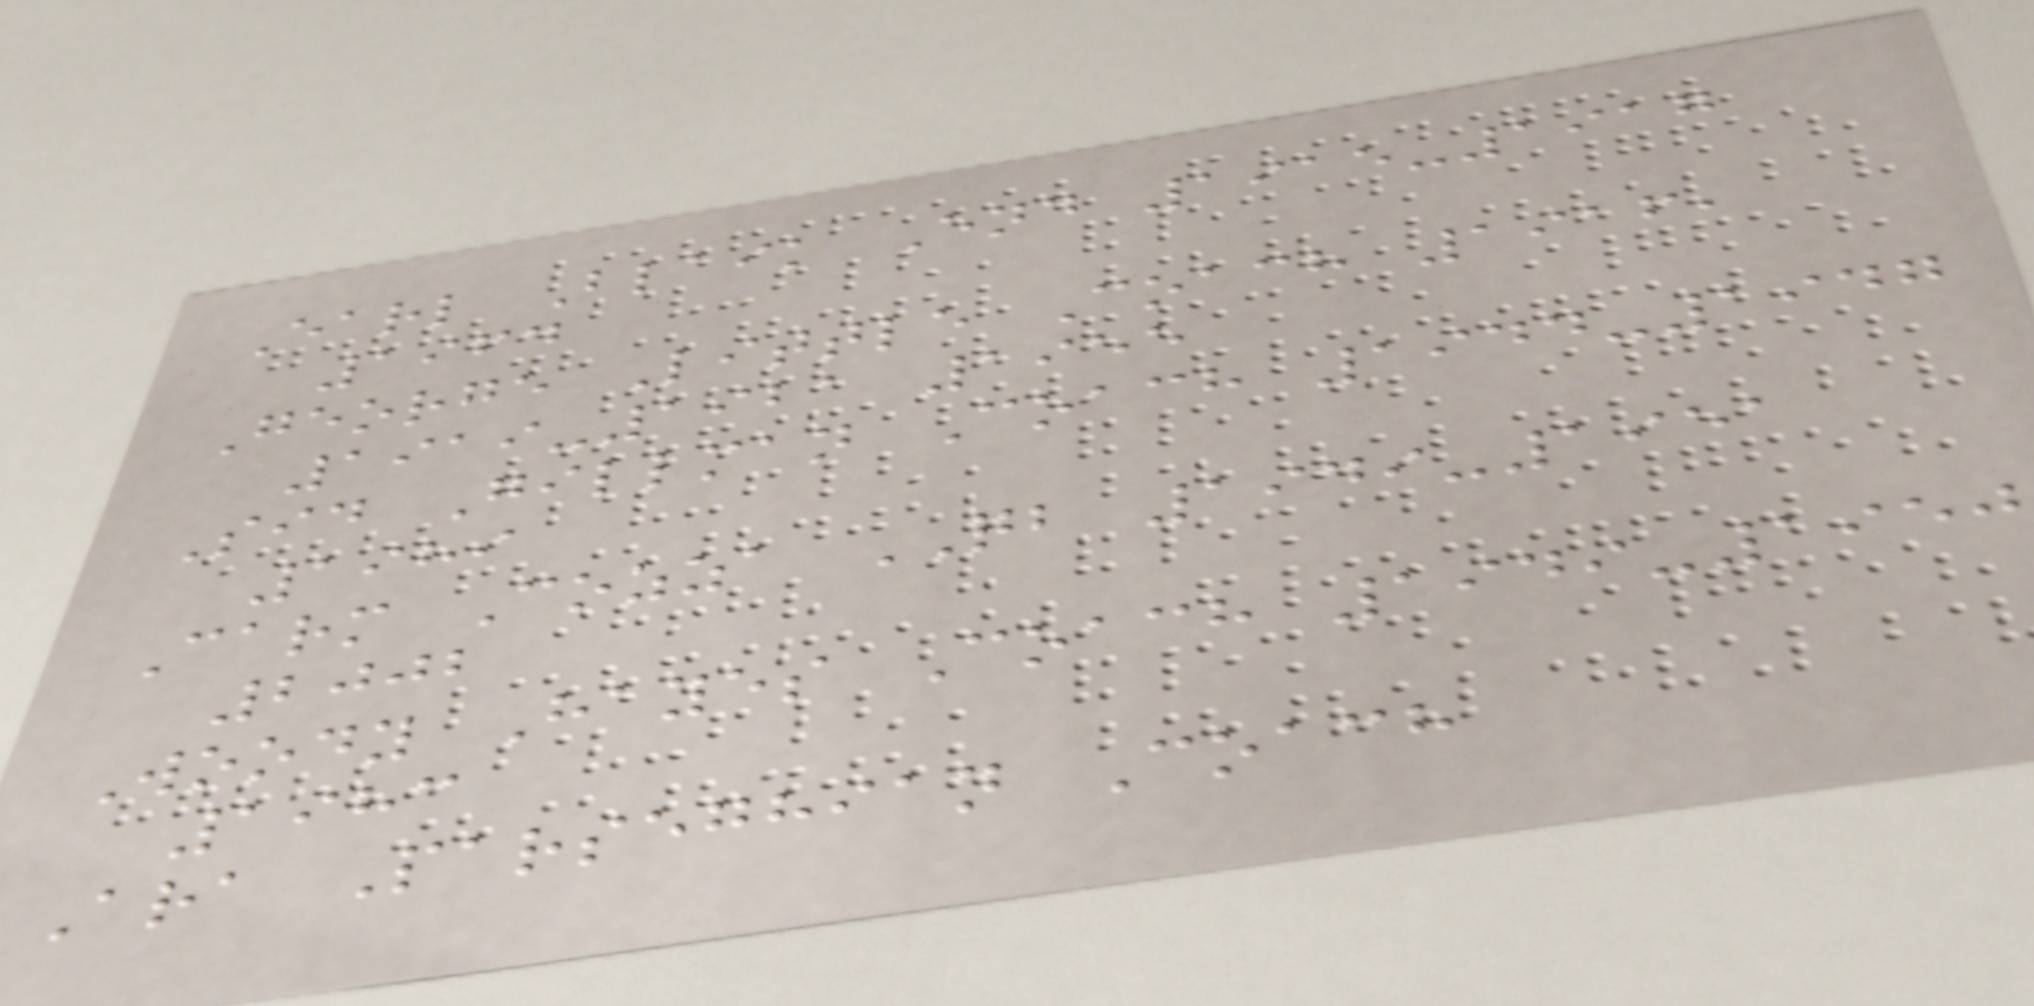Earl Blaik End 1915-1917
1964
George Little Coach 1916,
1919-1921 1955
Sid Gillman Coach 1944-1947
1989
Carm Cozza QB 1949-1951
2002
Woody Hayes Coach 1949-1950
1983
Ara Parseghian Coach
